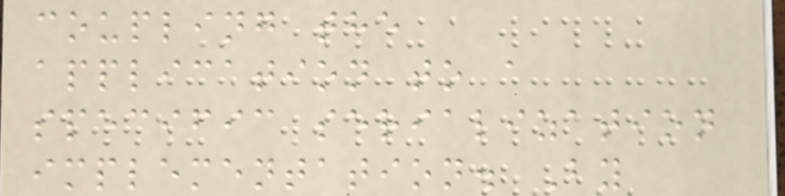coupling the
application to a
specific serialization
implementation. By
